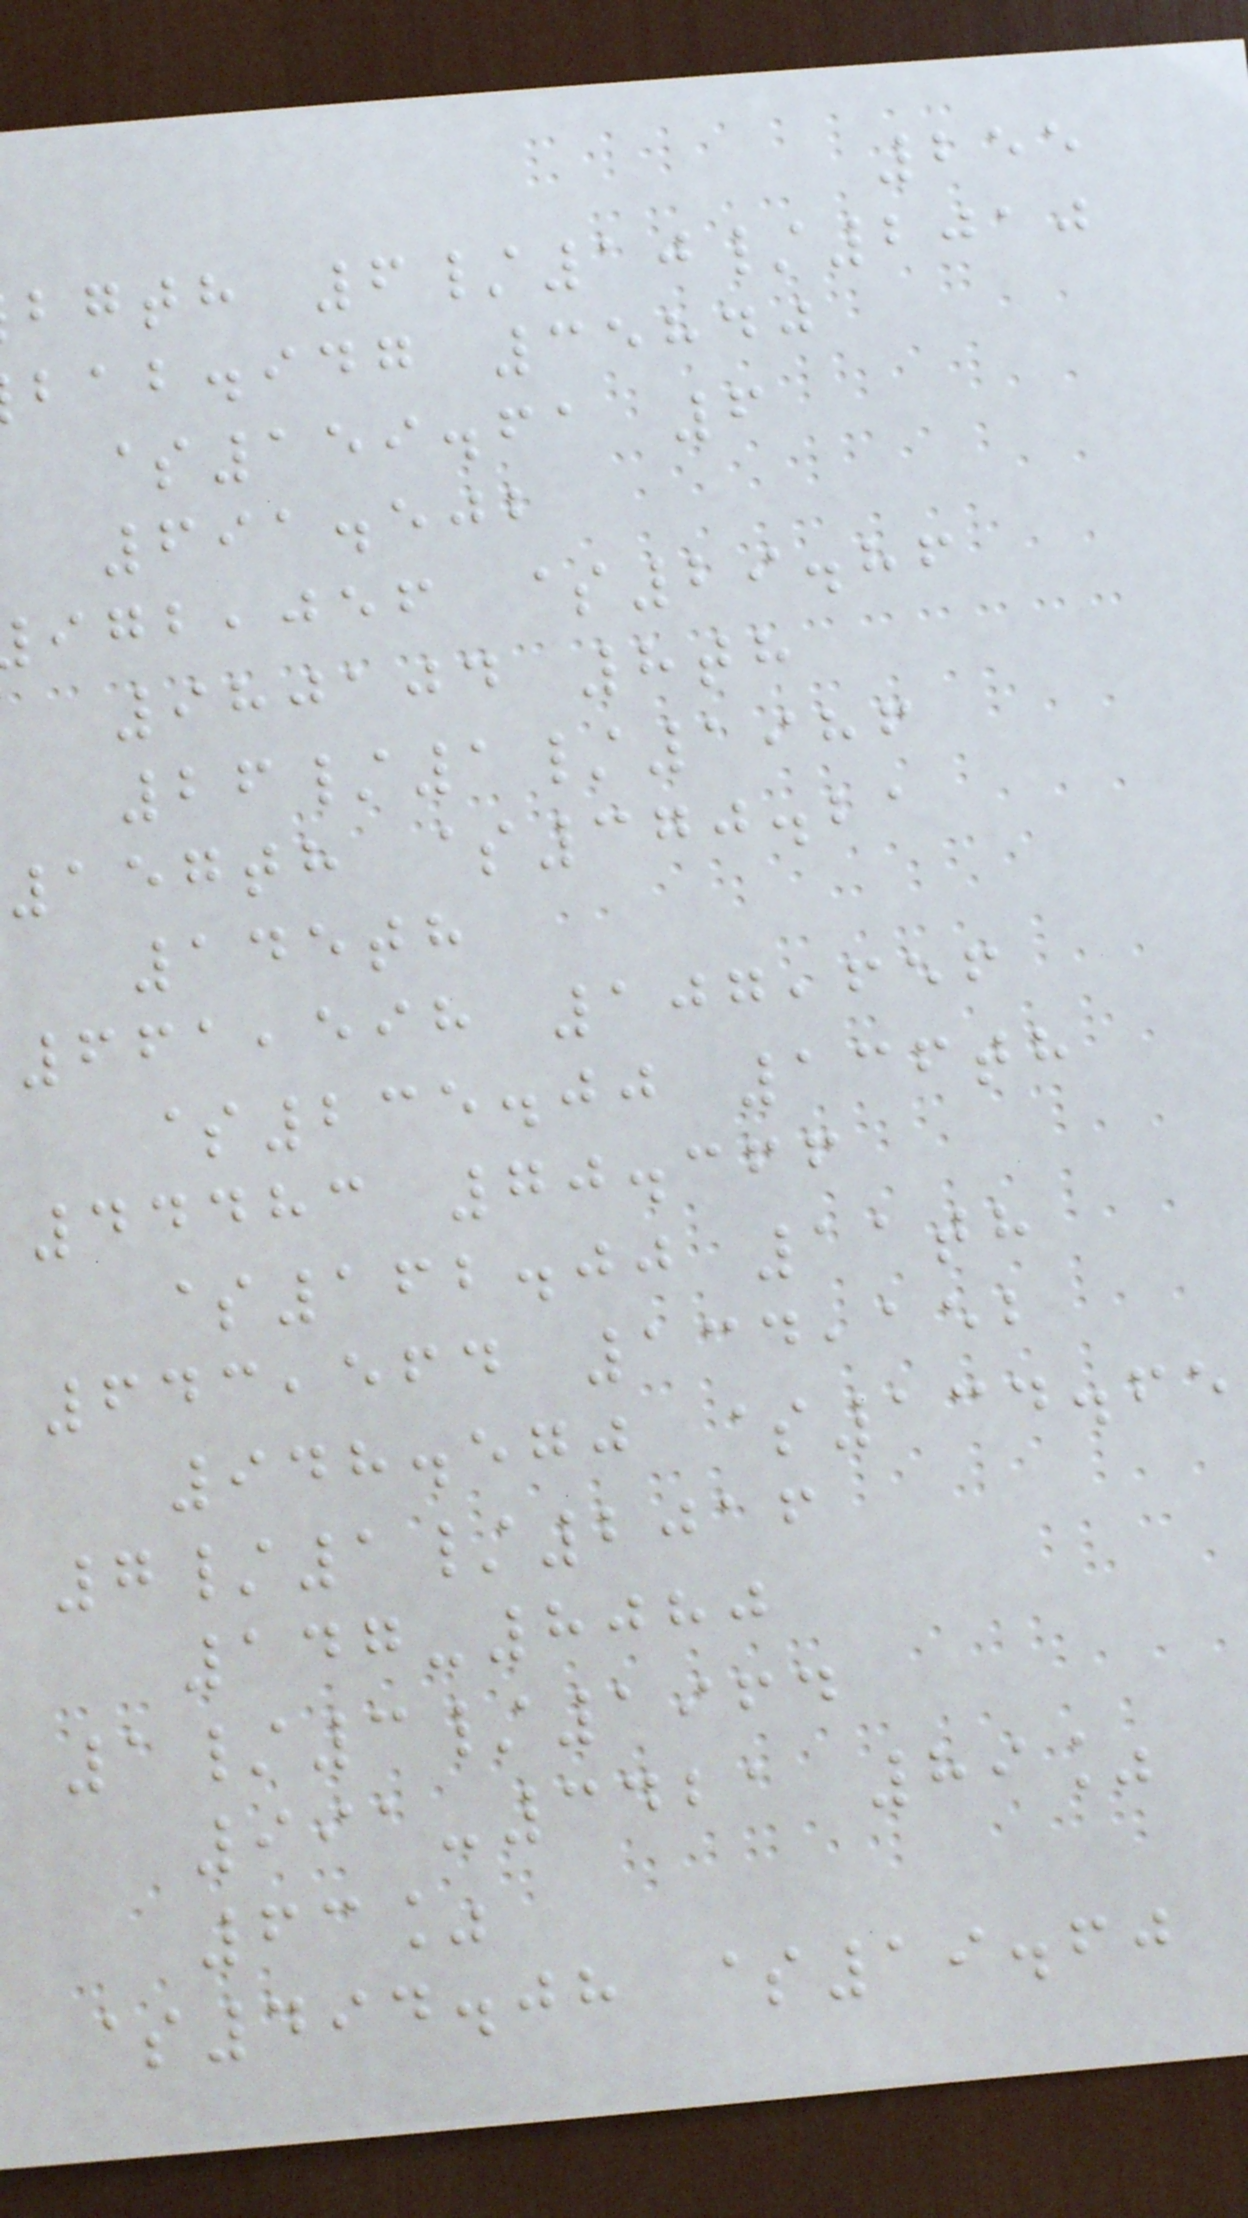255
bgth 6/10/2010
bab.idg 35840
$159.61 6
691.502
,jef $29.86
980104 8th
26/1/1986
157th $370.21
145th
661,598 107,656
$235.00 136th
44483 70.366
$162.00 11th
643,564 134,152
948.570 $134.65
7/1/2016
147-8080
1/3/1964
991-3421 89%
63%
$494.08 $19.60
